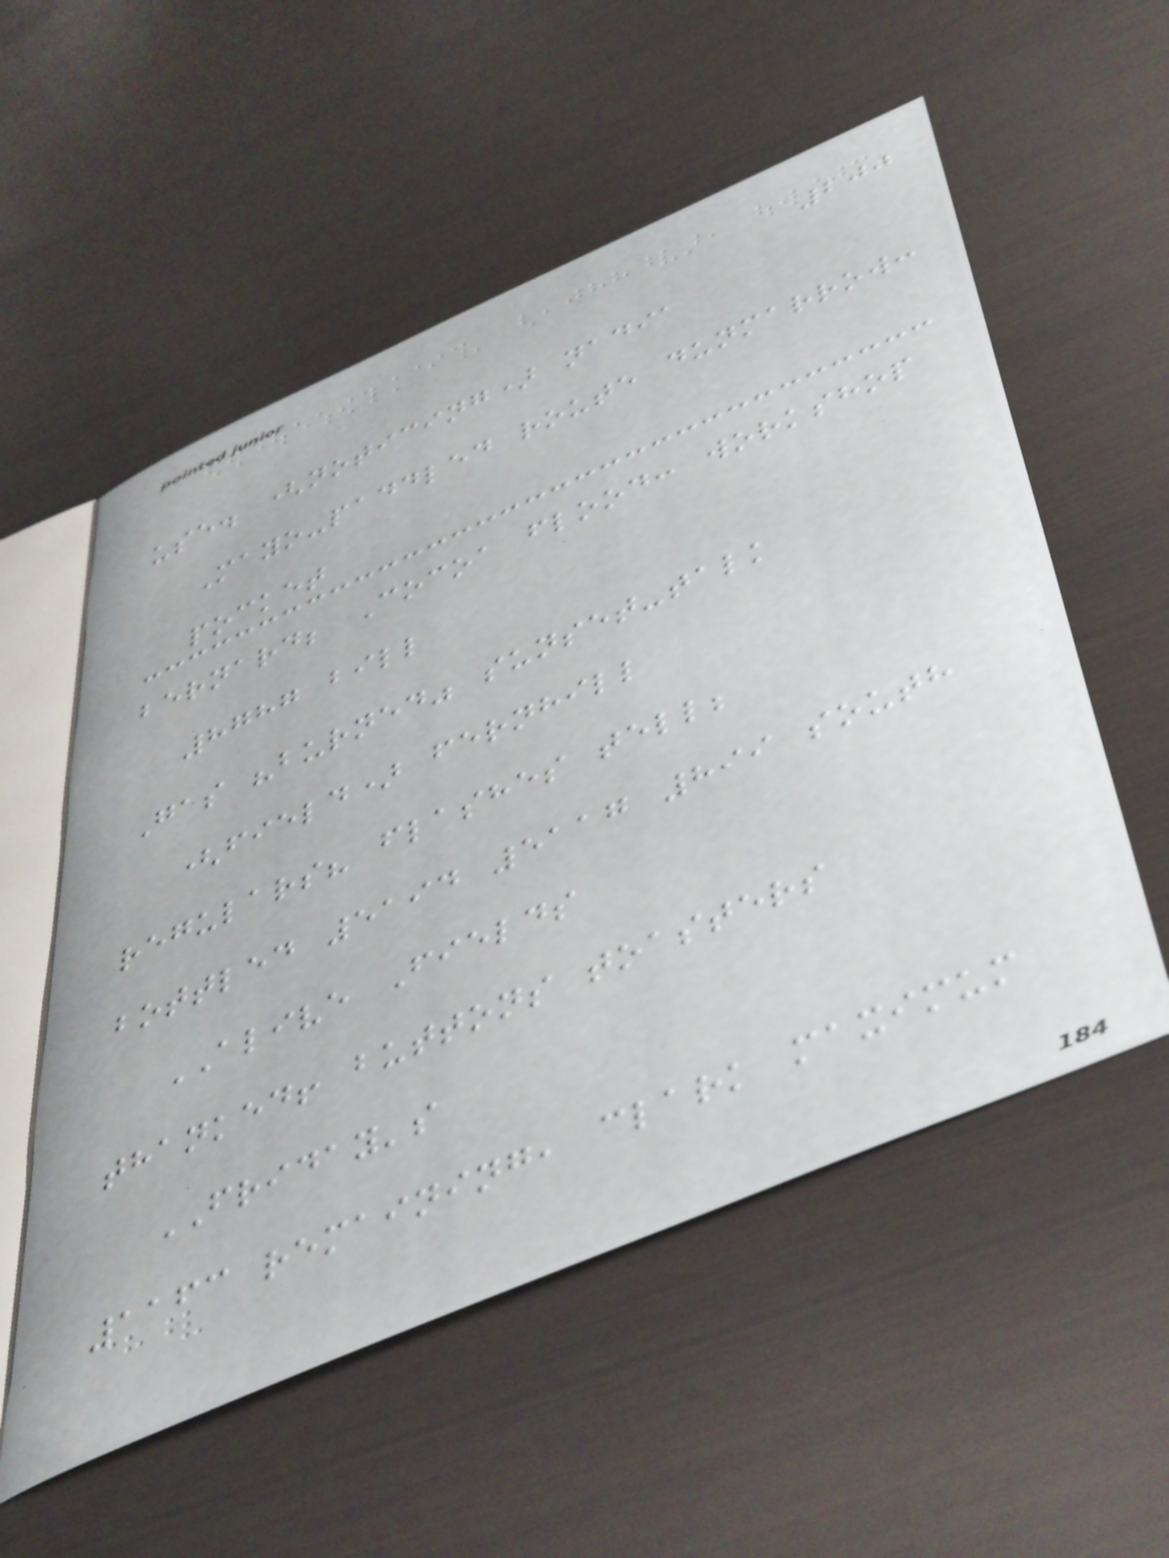200
use. (noticing) nadia
Mayo-paddled route dunmarrow:
pocket
bernard; Cocoa flood: workshop
8787 bill
Gas "burned" sunset-talk
(field) fernhill
regulars? flashes tell;
bottled 5194 5117 899 south
ALIVE Fields
thanked! buttons toasters
FRIDAY's
1163 remaining, clark maximum
